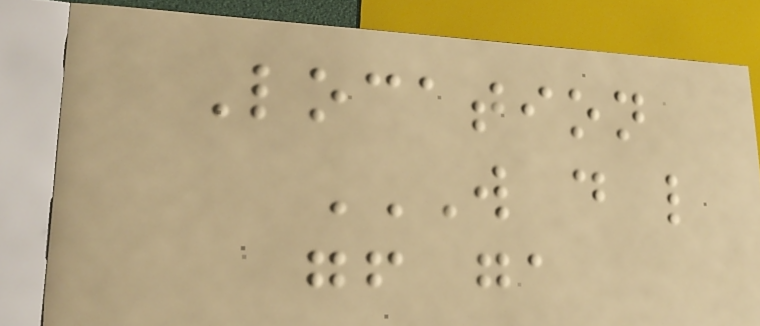Location
W D L
GF GA
